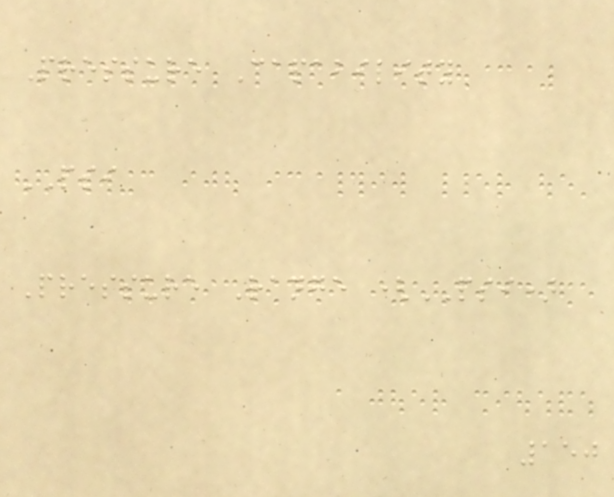Pressure Capability
PSI
Pressure Range (PSI)
150
